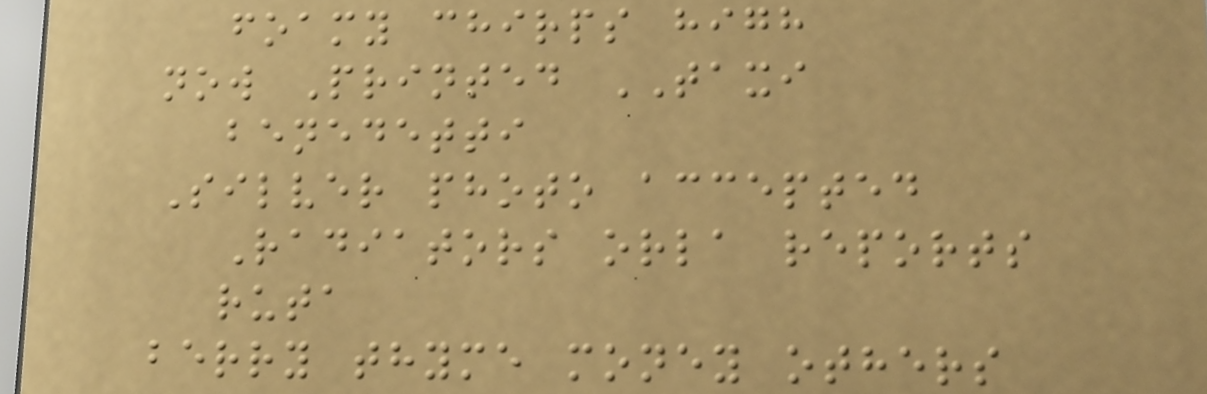foamy chirps high
now Printed TAXI
benedetti
Silver photo accepted
Radiators orla reports
ruta
berry thyme money others
